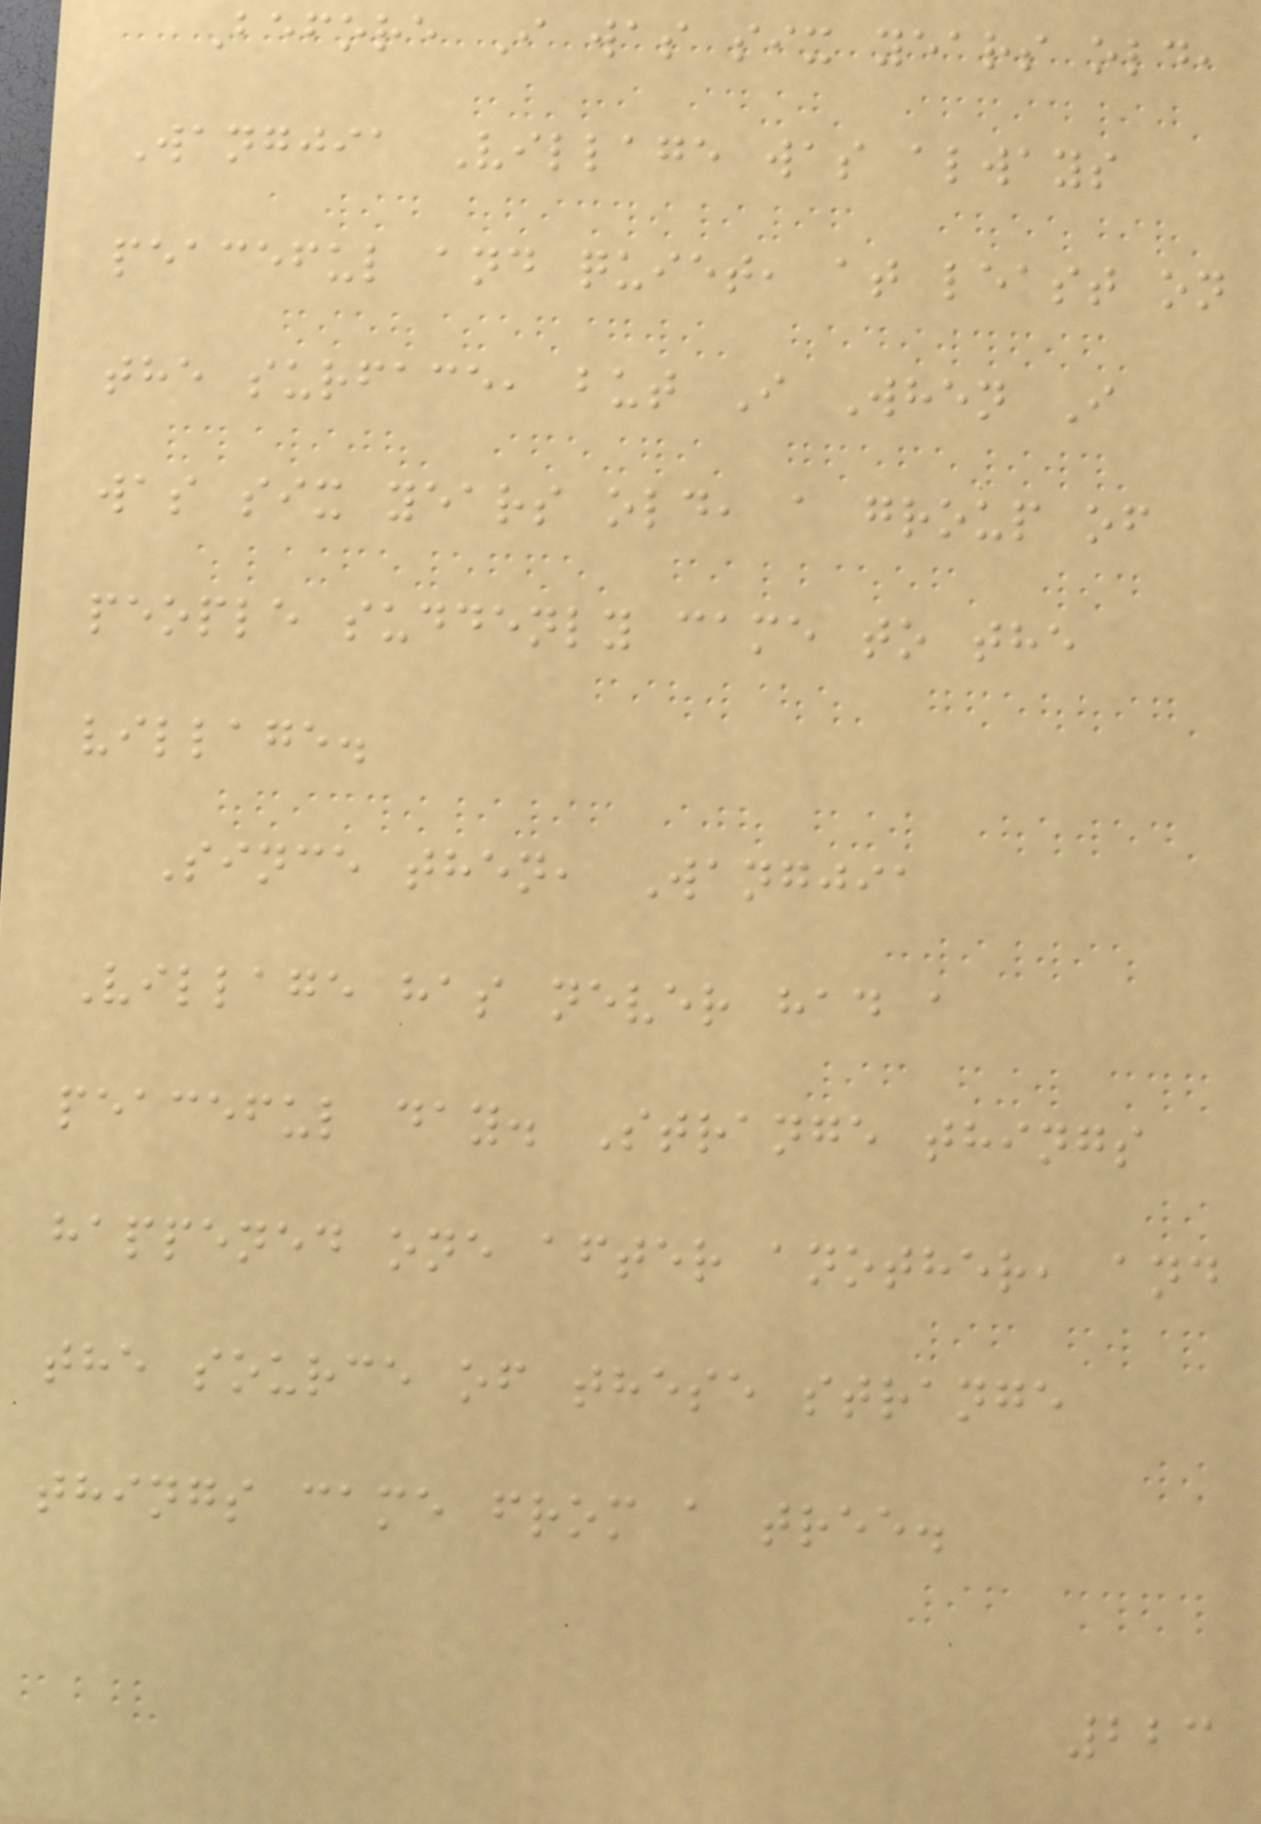Before I was six years old,
Wangjia Village was always
peaceful and quiet, at least on
the surface, but I When I
was six years old, a group of
people suddenly came to the
village.
Since then, Wangjia
Village has never had a
peaceful day. Strange things
happened one after another, and
the source of these strange
things came from a tree.
223
